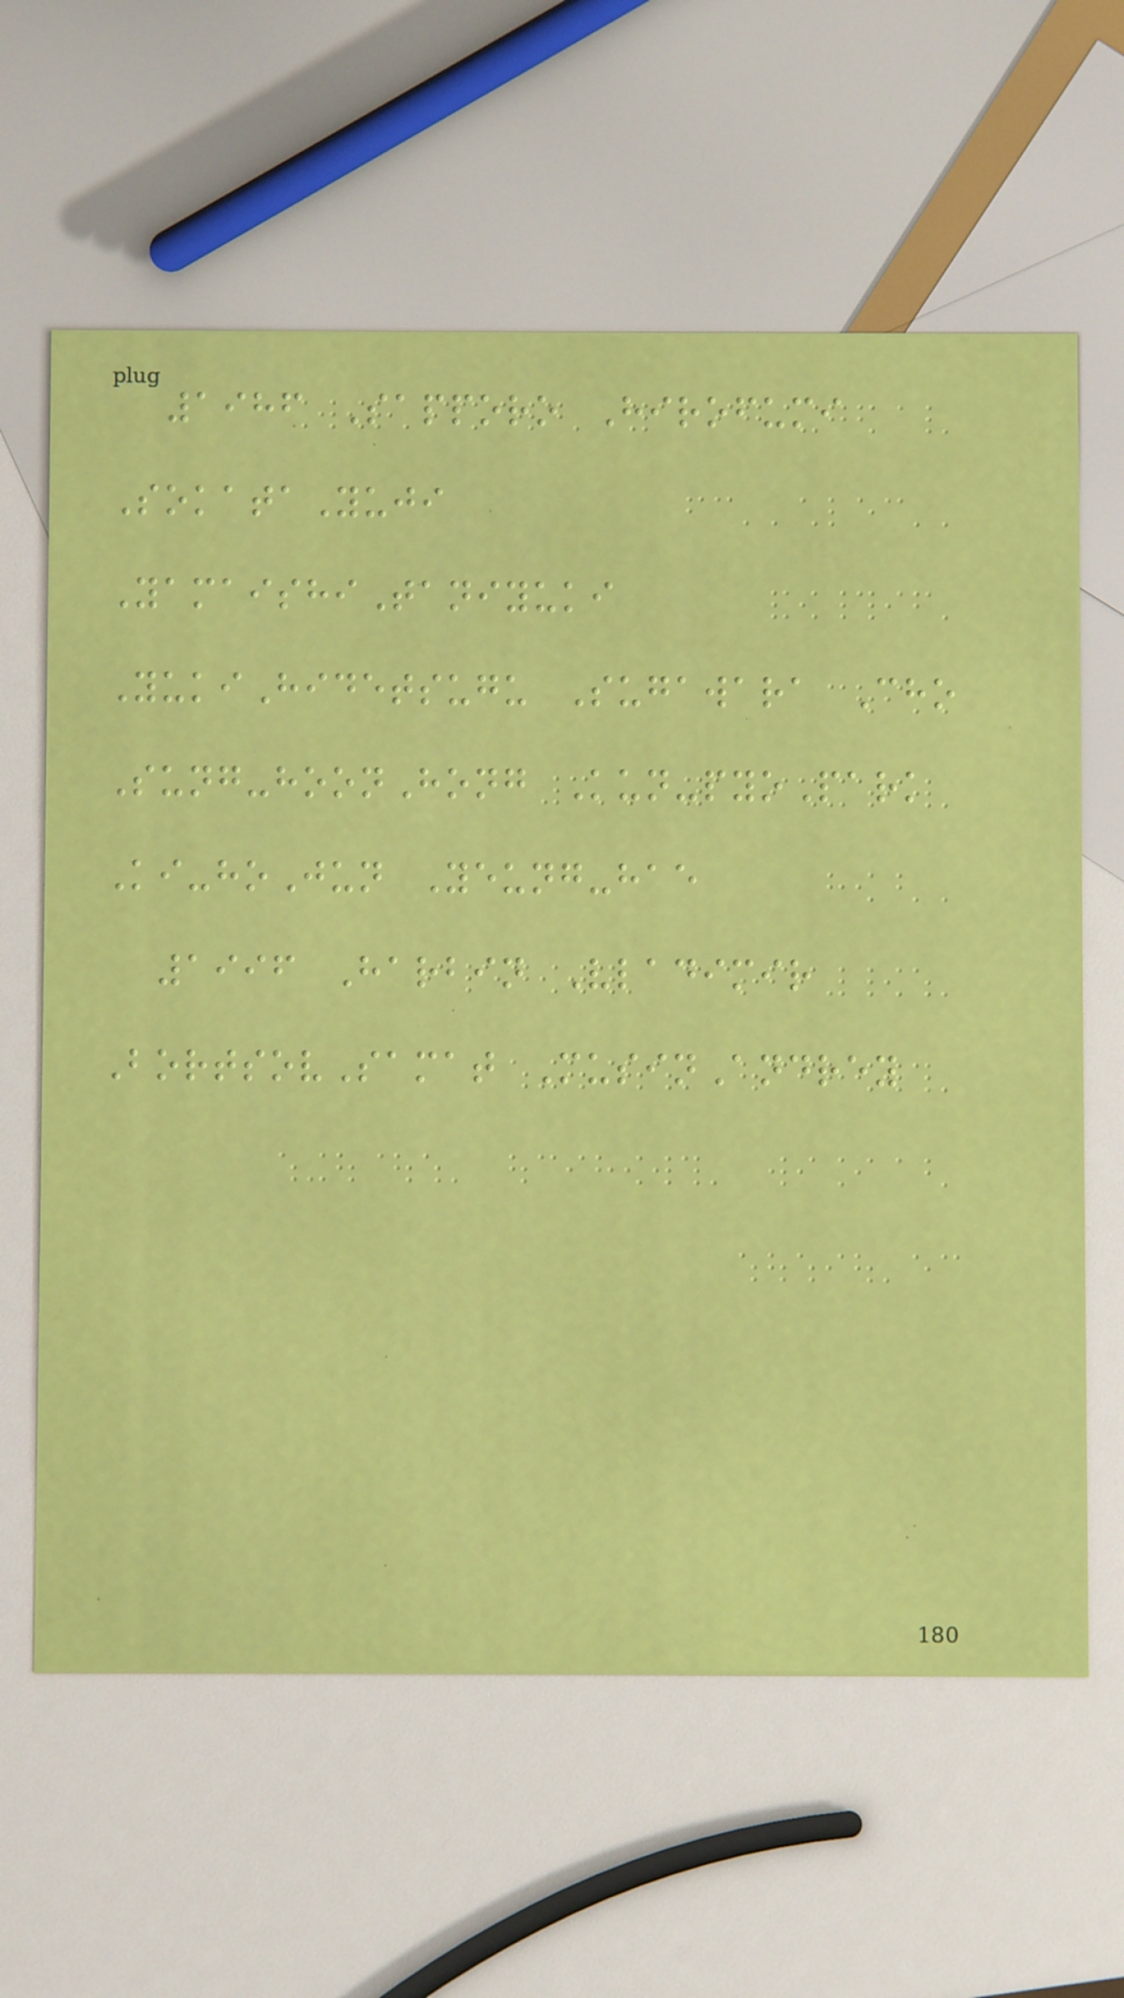1986 Sapporo Hirofumi
SokataYuji
YamaishiTaniyuki
YukiHidetsugu Sugawara Cho
Sung-hoonHong Kun-pyoPark
Ki-hoJun Yeung-hae
1996 Harbin Vladimir
BortsovSamat MusinAndrey
